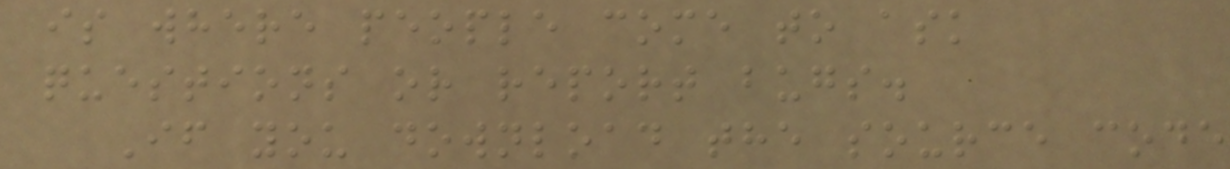is where people come to ask
questions or report bugs.
If you download the source code
